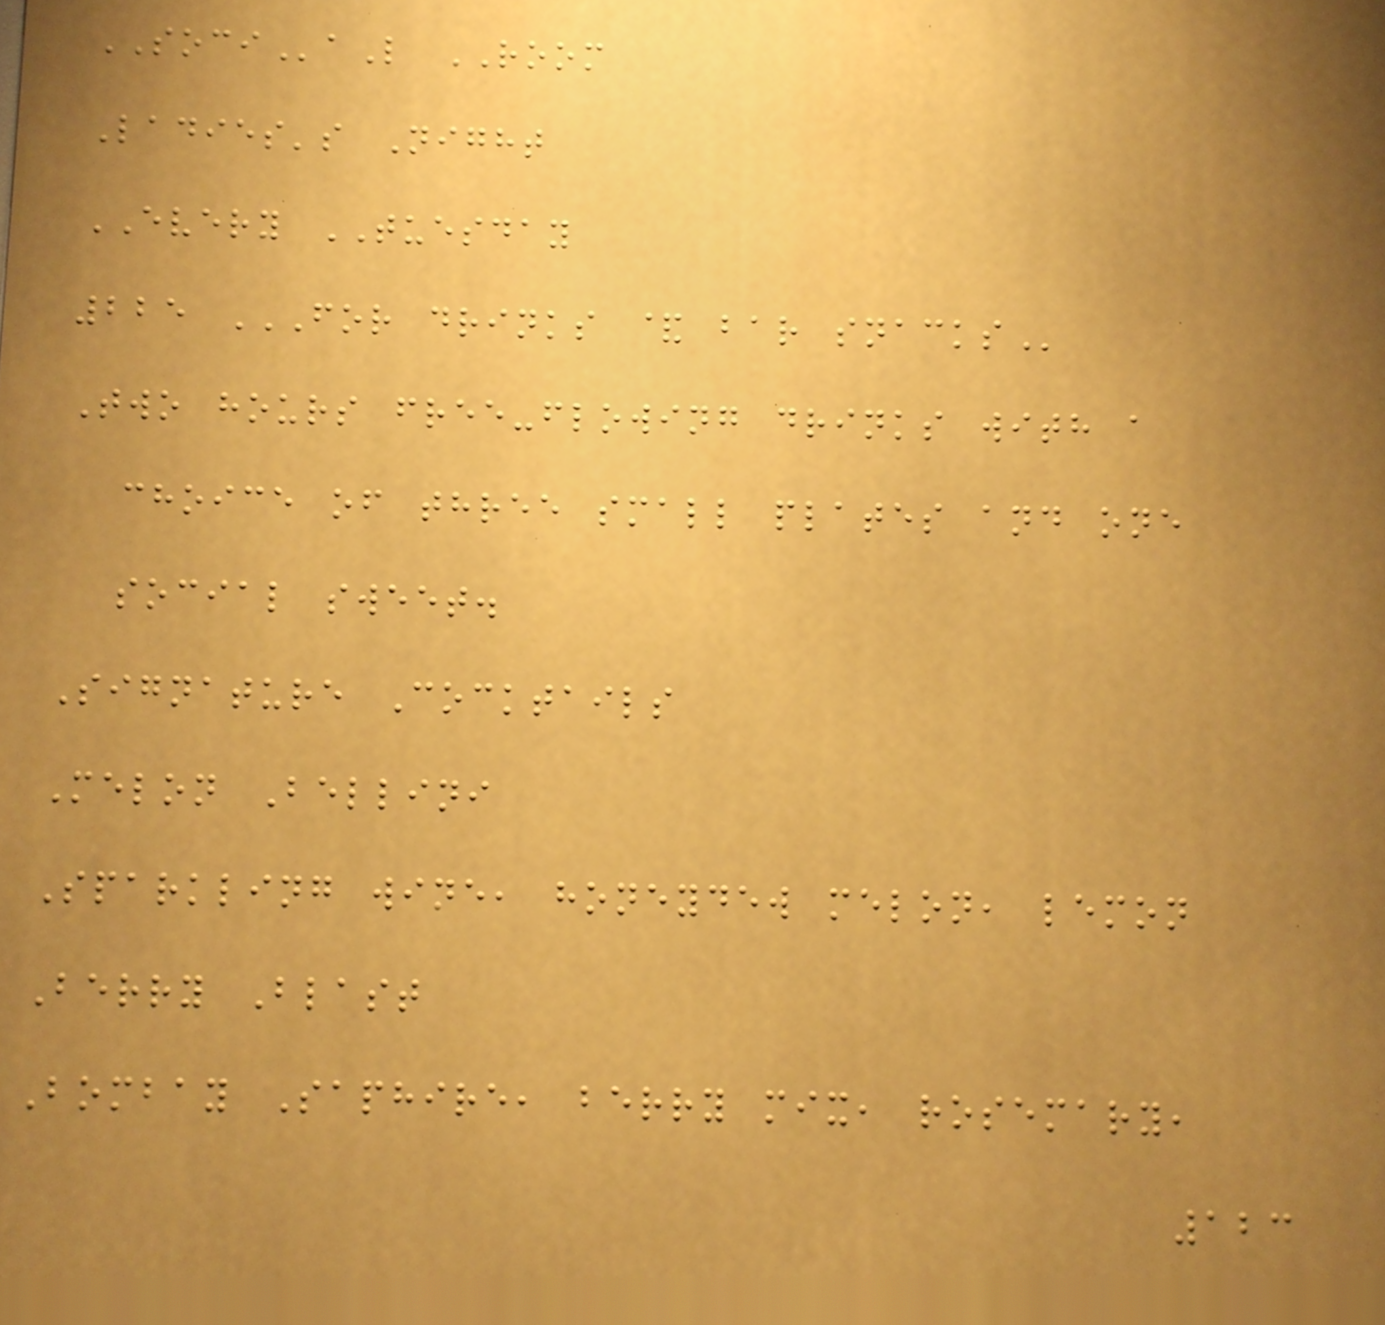SOCIaL ROOM
Ladies's Night
EVERY TUESDAY
225 FOR DRINKS & BAR SNACKS
Two hours free-flowing drinks with a
choice of three small plates and one
social sweet.
Signature Cocktails
Melon Bellini
Sparkling wine, honeydew melon, lemon
Berry Blast
Bombay Saphire, berry mix, rosemary,
123
